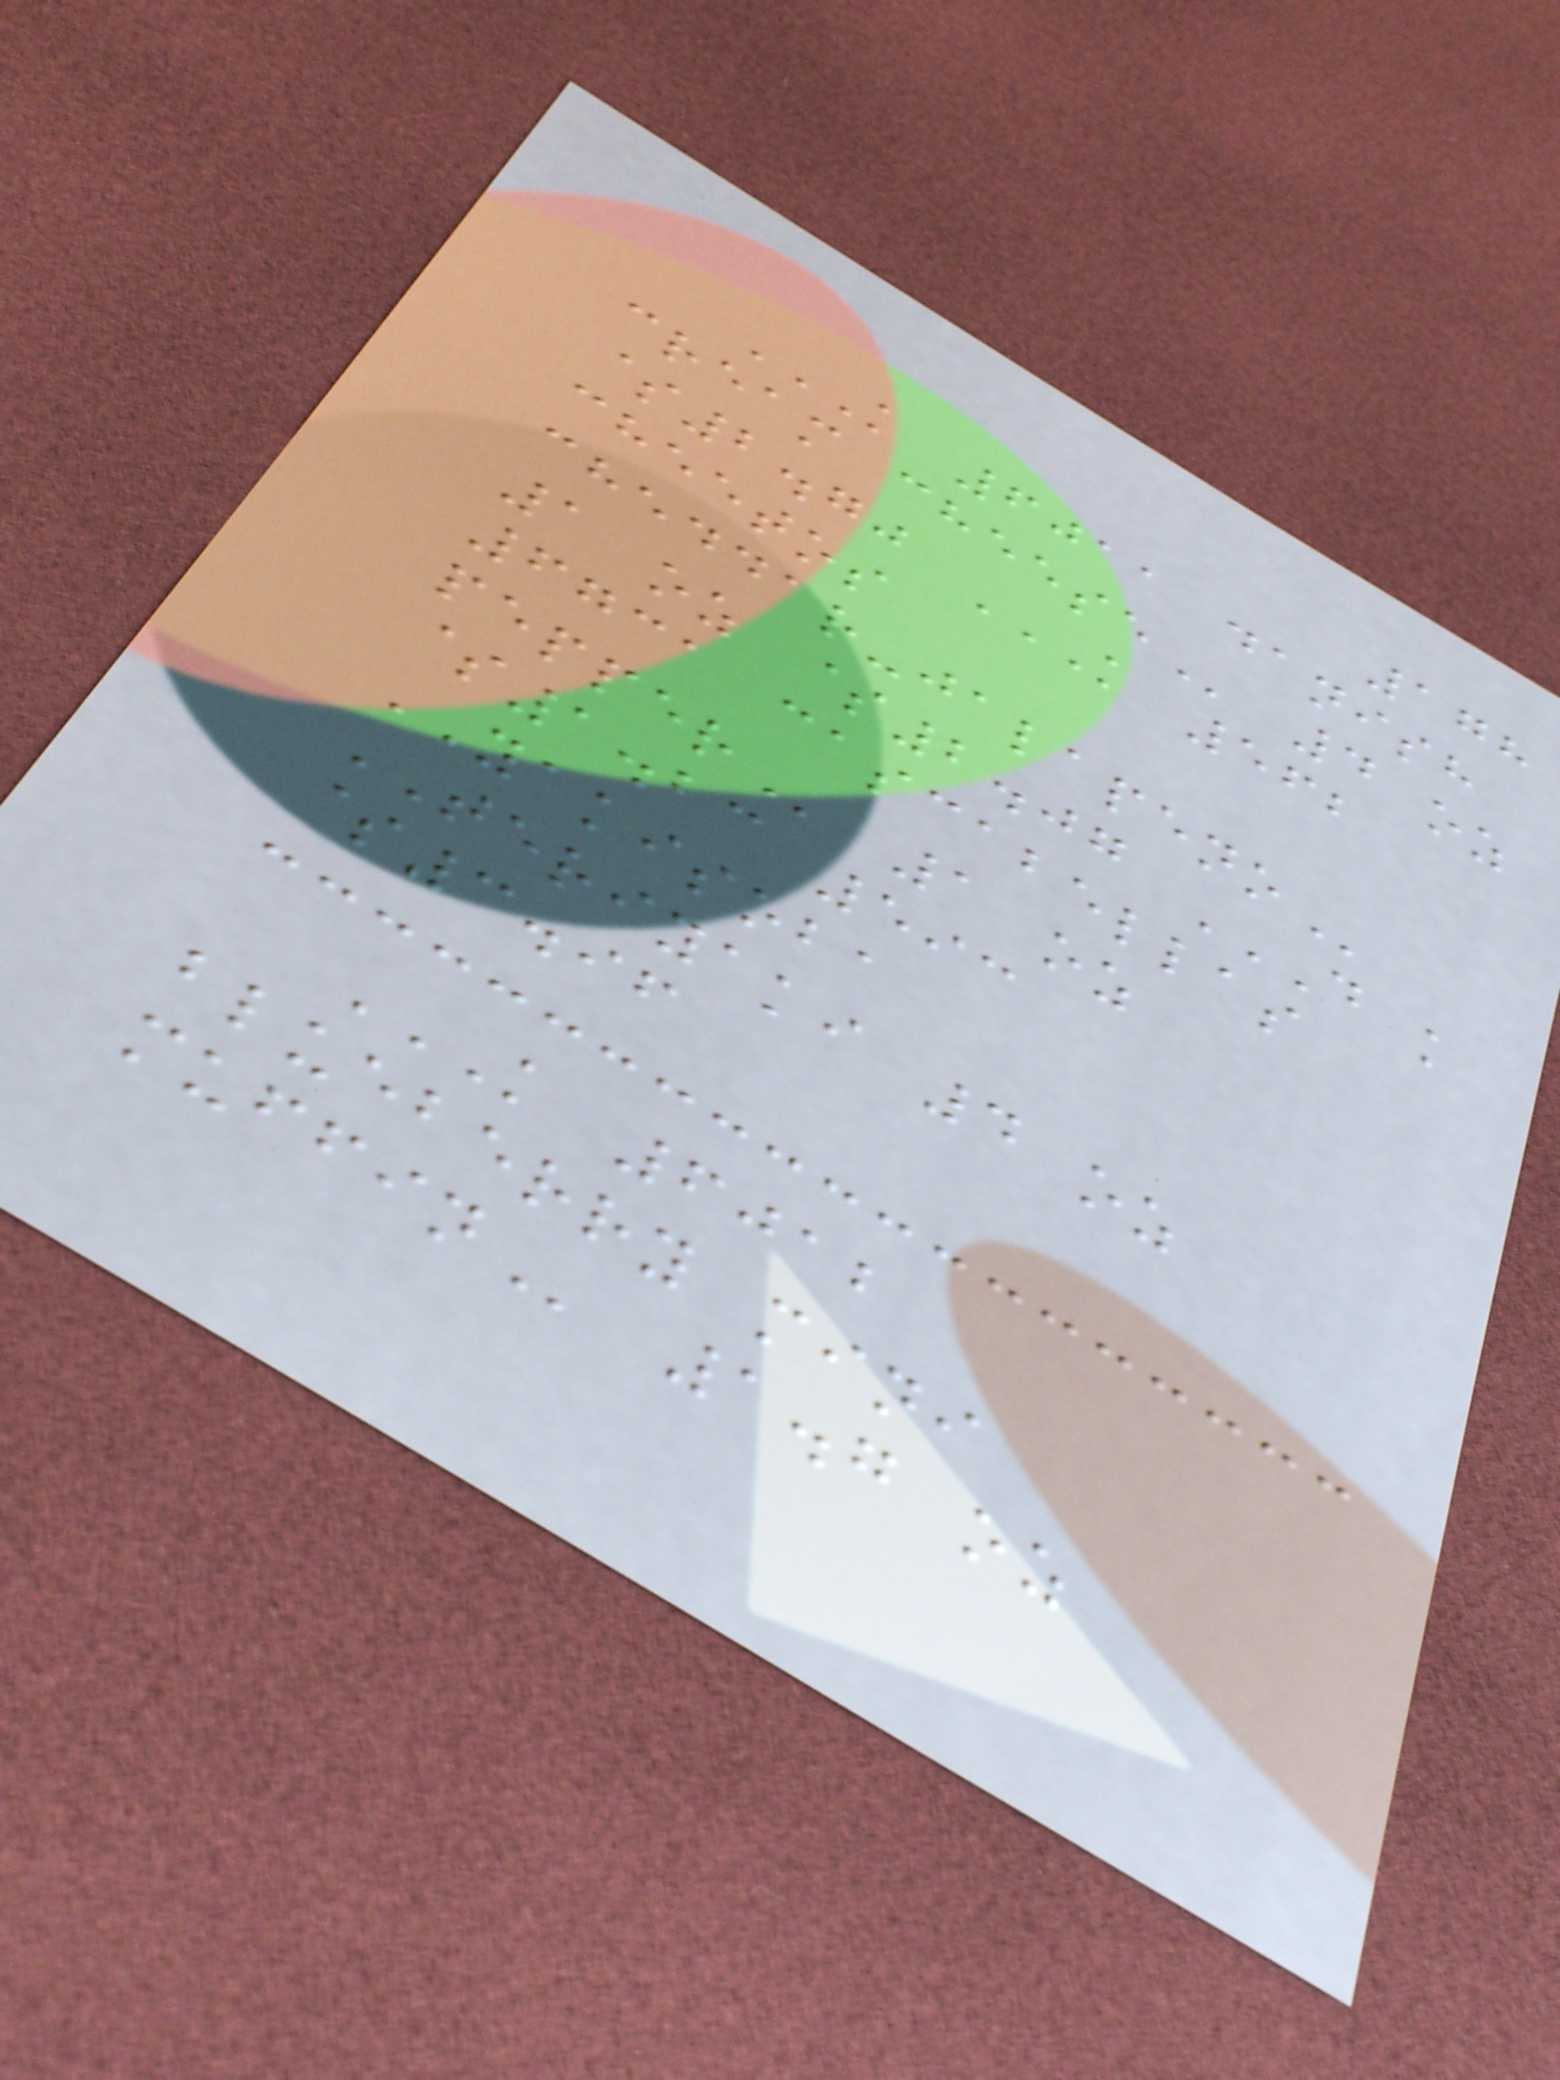178
K 6011 DANISH
CREAM CHEESE 4 oz
$2.70 K 562
CHEETOS
CHEDDAR-JALAPENO
1 oz $2.07 D K
6731 CASCABELLAS
PEPPER 1 oz
$1.23 593
YAKISOBA
TERIYAKI 4 oz
$3.96
K 6012
BLUEBERRY MINI
MUFFIN 1.7 oz
